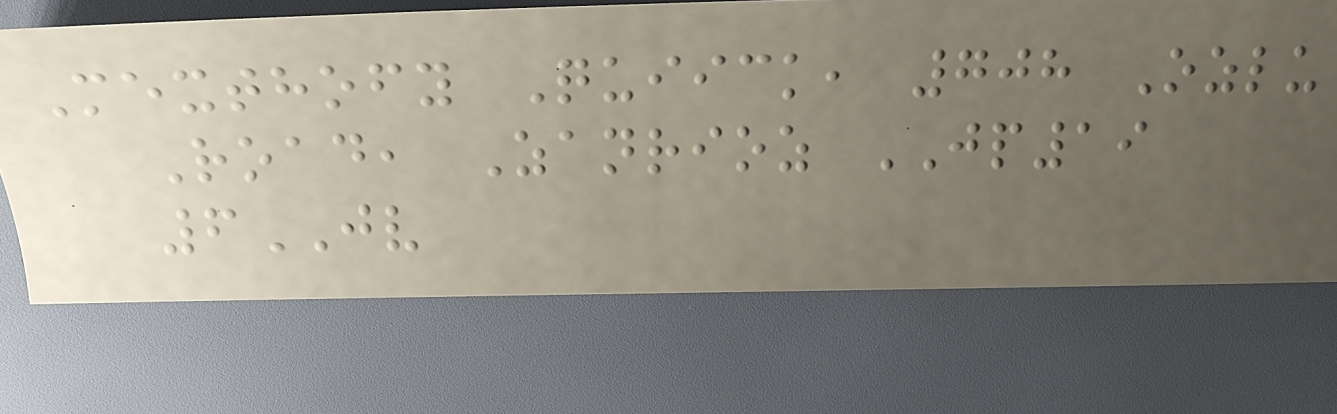Mexthofy Quiick, 708 Ozlu
Road, Zanrioz JP19
6JV
